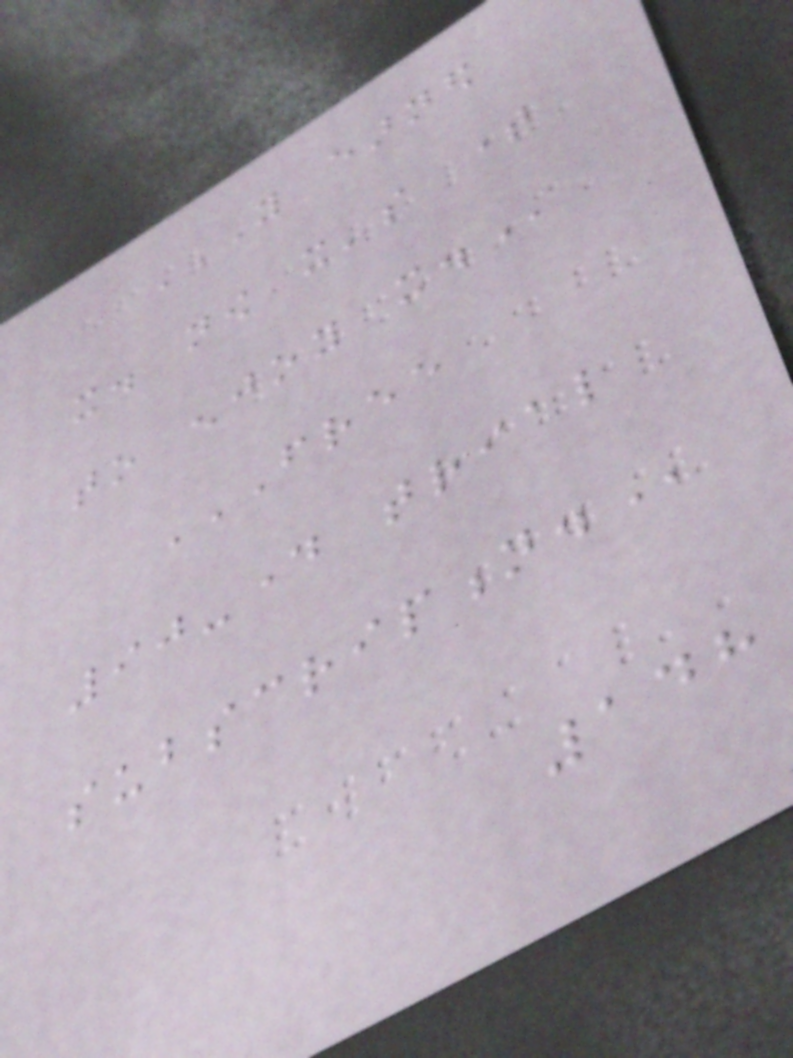YOU EARNED
IT. NOW IT'S TIME
TO ENJOY IT.
FREE
90-DAY TRIAL
SUBSCRIPTION.
148
